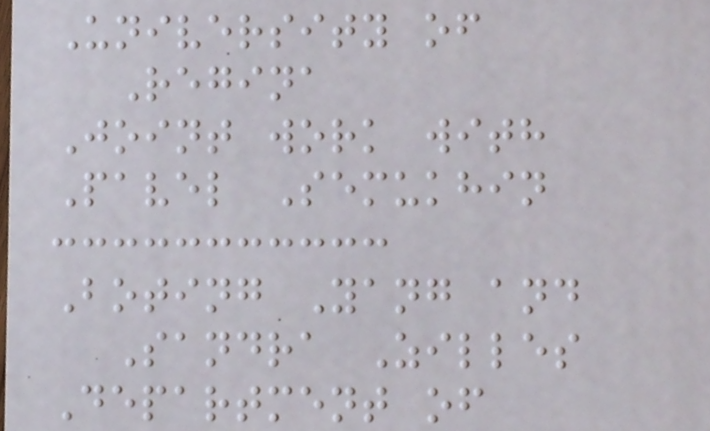University of
Regina
Joint work with
Pavel Semukhin
Boting Yang and
Sandra Zilles
Department of
